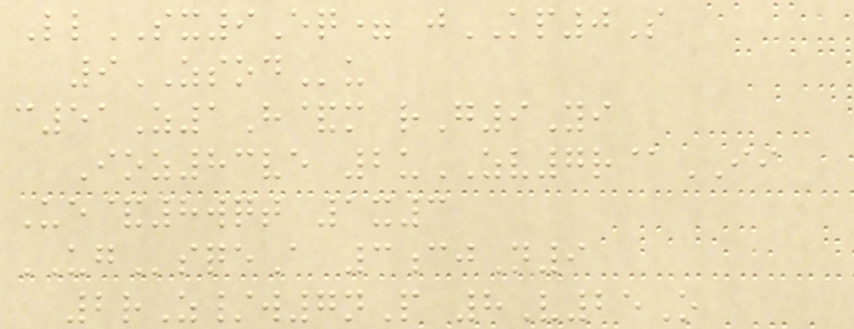LlSX9Eq= jKP0S
9ZSODu
c51Z1H&m rG9Yi
Ioz83ve 2uZV7r@II
Ue&8wqt 1x3
UGsqeA 3cjN9
2rZ/w7nP 8V25O
